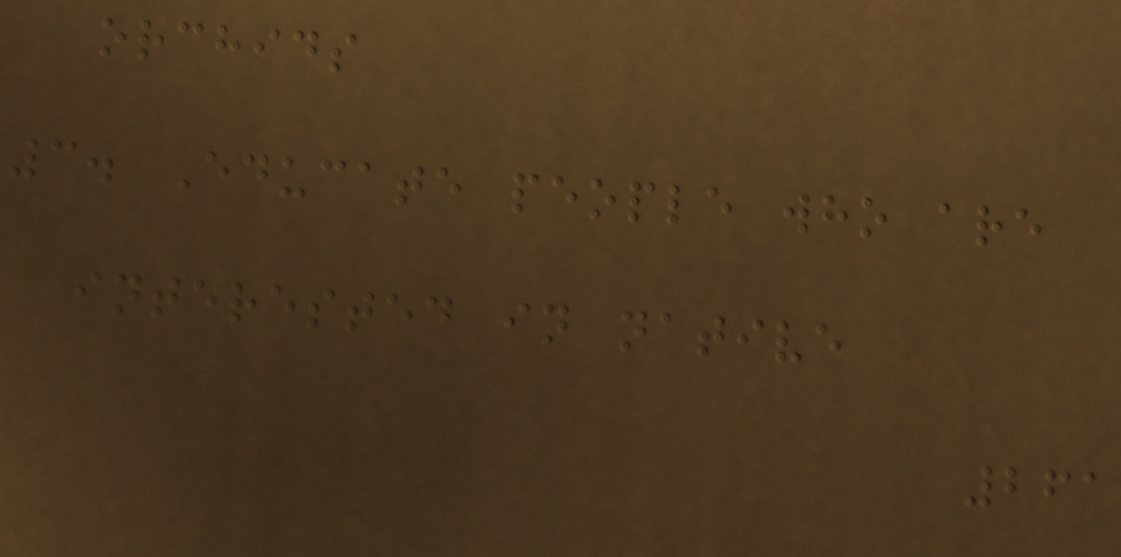orchids
3. Educate people who are
interested in native
261
